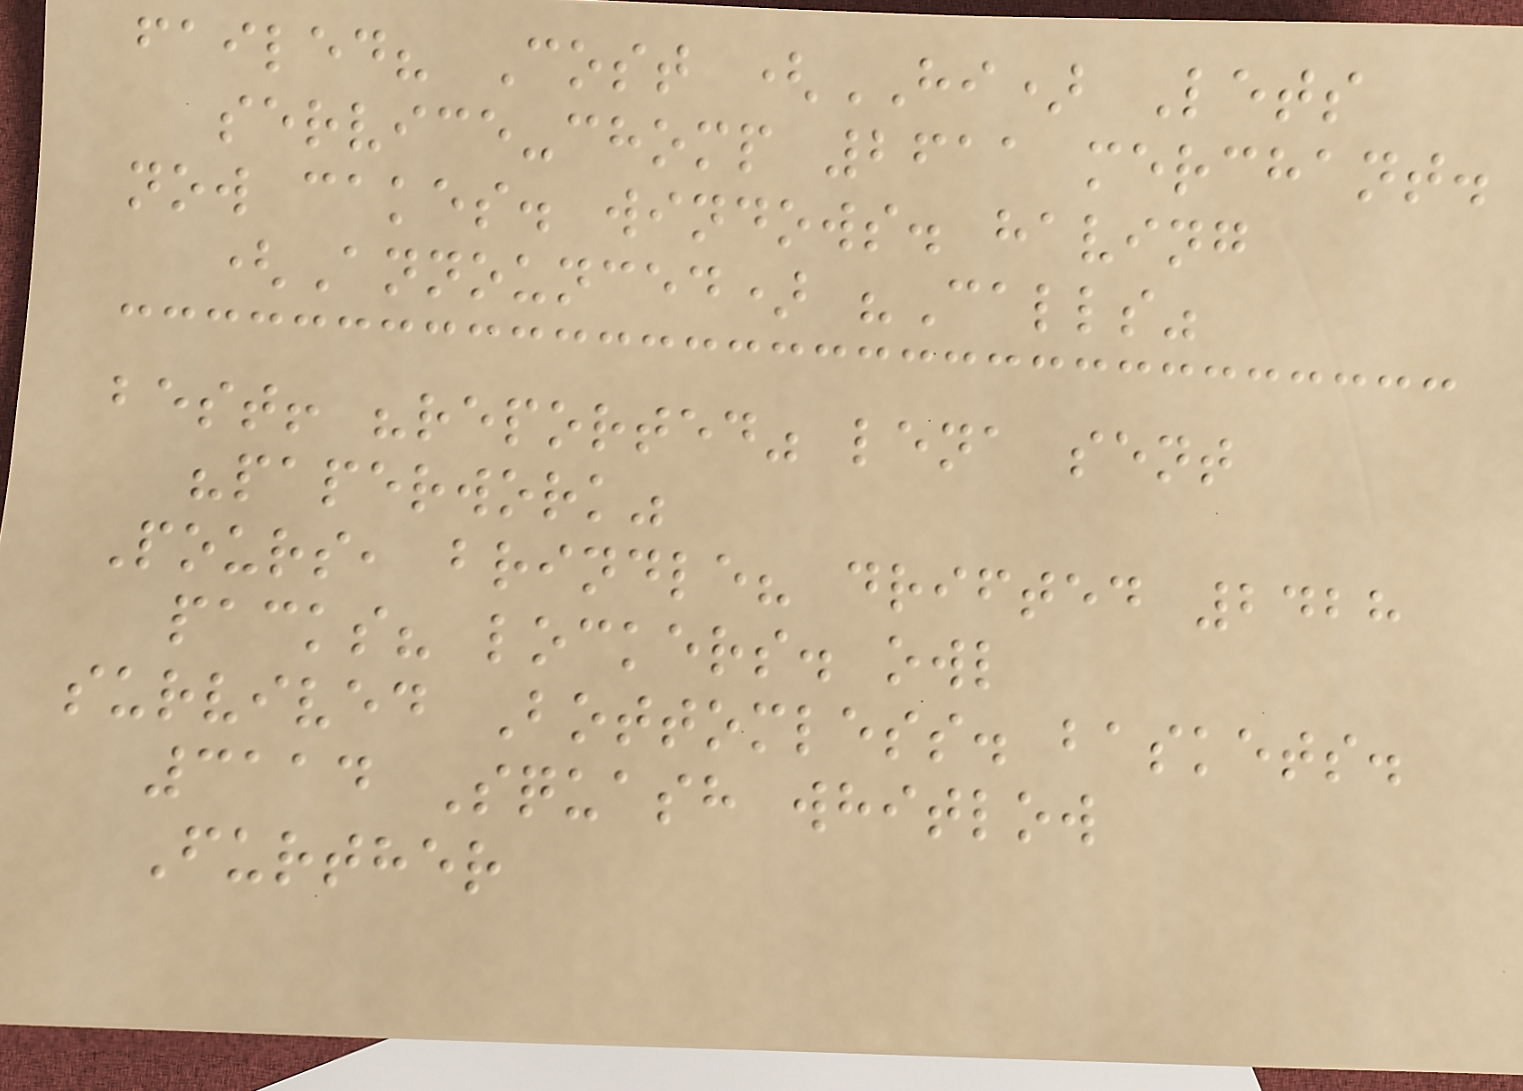failed? Cost (HI) Lets
service-chomp 2611 merchant.
now cakes. windows. having
(Announced) "Calls"
best! "reported" lena sent
"paperwork"
Pours, brindle? drifted 2428
packs? lockers. owl
survived Bottomless. baskets.
3114 Squash whitlow
Further
